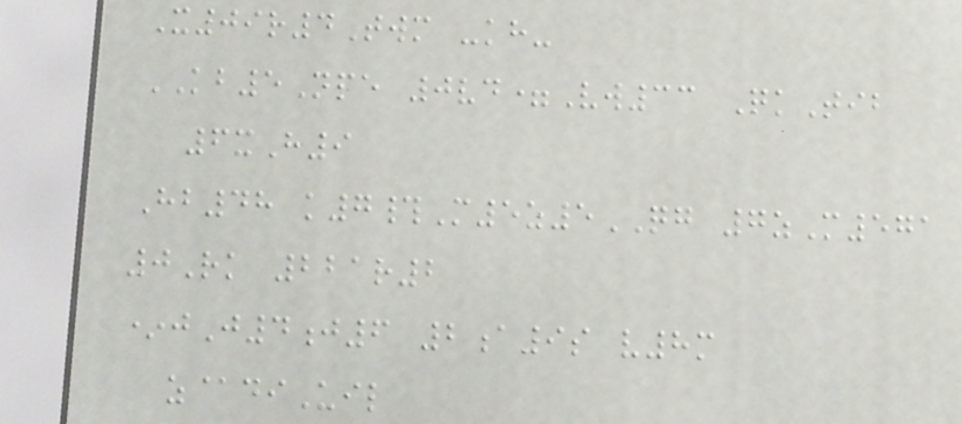X09r4Twm -kh-
KB5Npe 0vd=Vw33 QkTib
6xH9
Hb48 k7#M5z5QG 7zM571
0Rk 221r2
*jJ4j6 2a9s v8m
z@diUil
